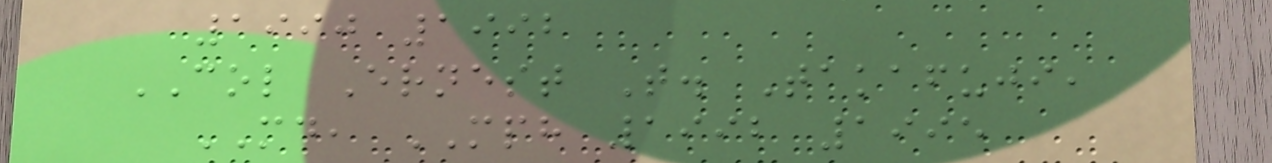1990 1992
COL Ernest T. Takafuji,
MD, MPH 1992 1995
